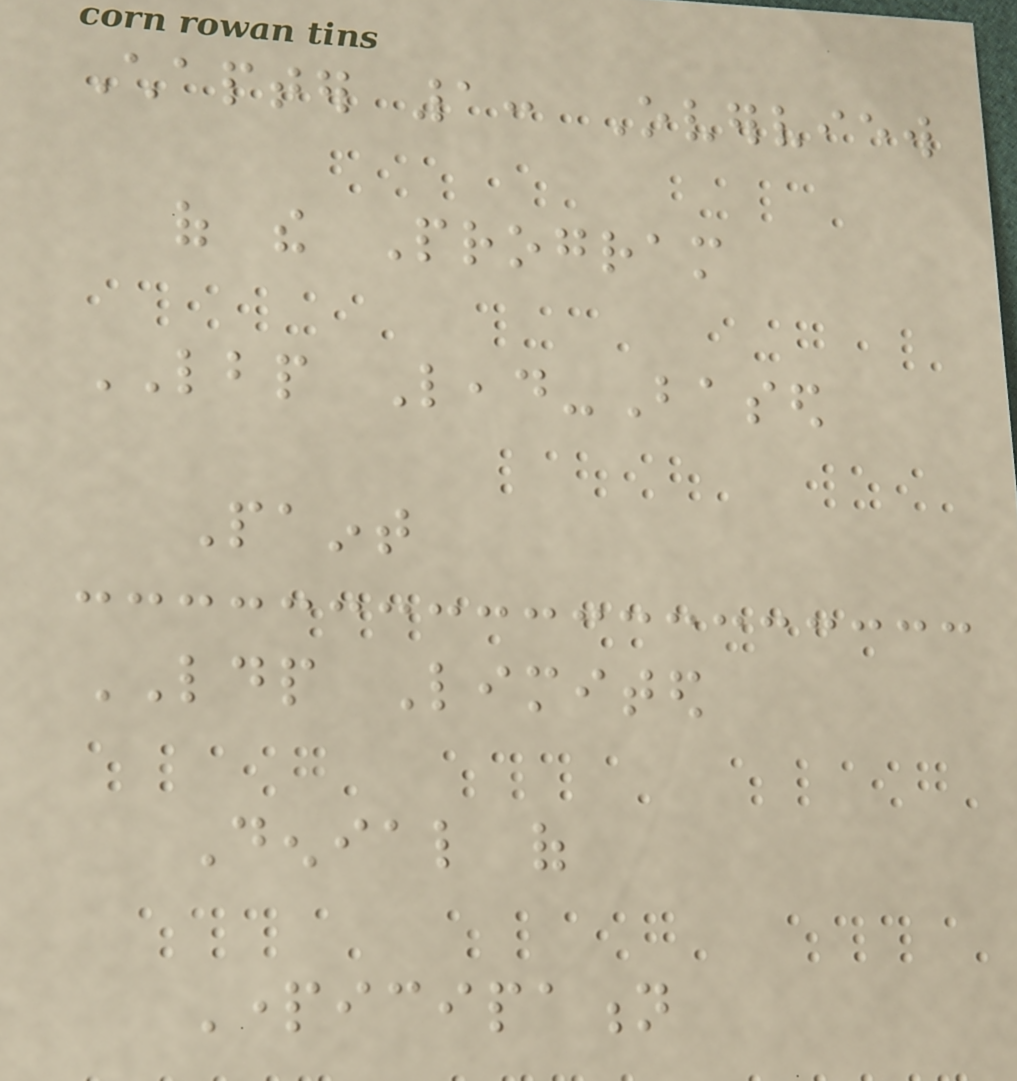Chapter 1: Overview
of the Program
LBP Lead-Based
Paint
LDP Limited
Denial of
Participation
